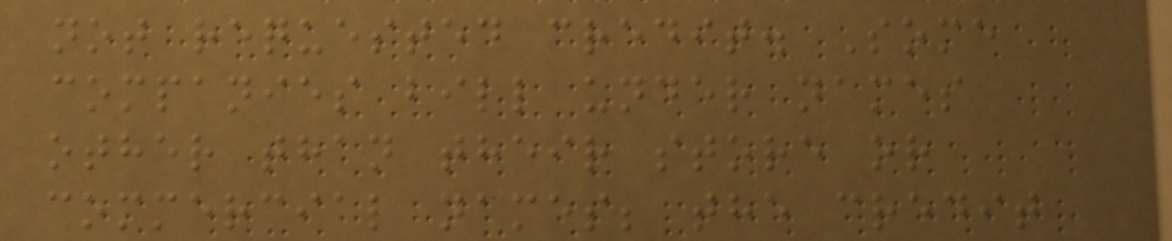not requested credit. Some
companies bill under names
other than their store or
commercial names; the credit
